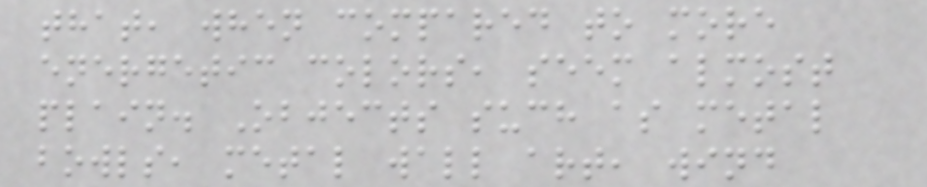that, when compared to more
energetic colors, seem almost
plain. Objects such as metal
bowls, metal wall art, wind
